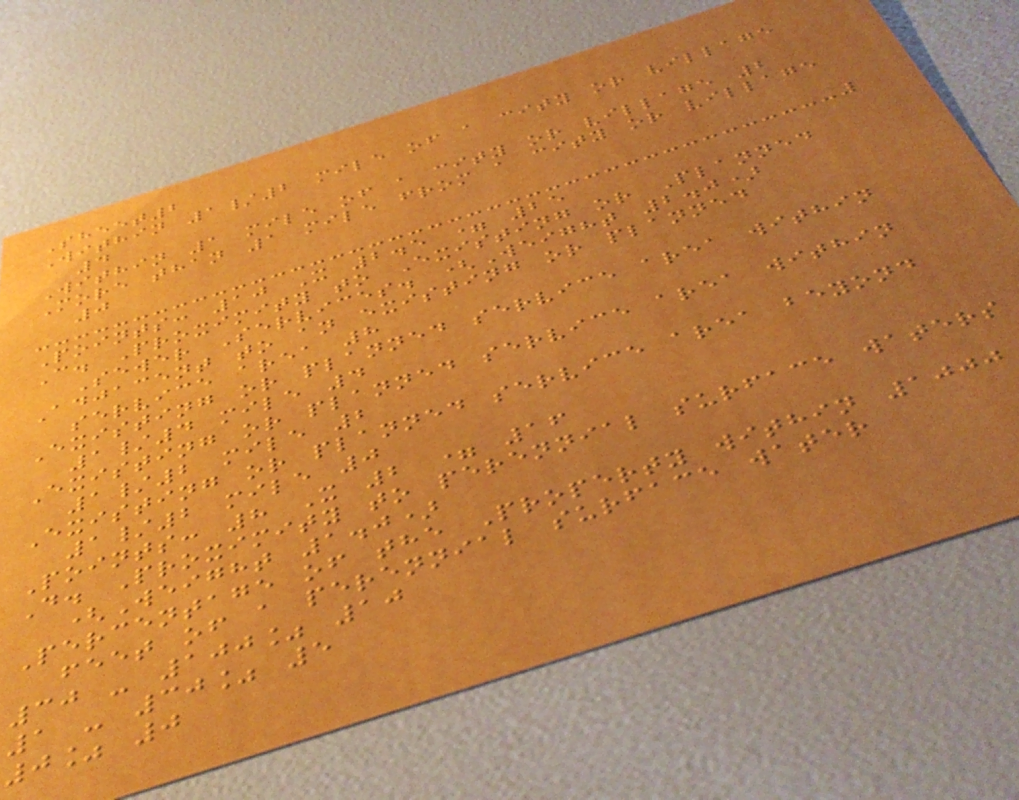Sheet2
Within 1/2 mile of a city or village
4
Within 1 mile of a city or village 2
More than 1 mile from a city or village
0
Points: 10 X 2.5 = 25
C. Proximity to Existing or Planned
Sewer Services. (Weight 2.0)
Adjacent to an existing or planned
service area 8
Existing or planned service area within
1/4 mile 4
Existing or planned service area within
1/2 mile 2
Existing or planned service area beyond
1/2 mile 0
Points: 8 X 2 = 16
D. Proximity to perennial surface waters
(Weight 1.0)
Percentage of the Property within 1000
feet of a perennial surface water
30 - 100% 10
1 - 30% 5
0% 0
